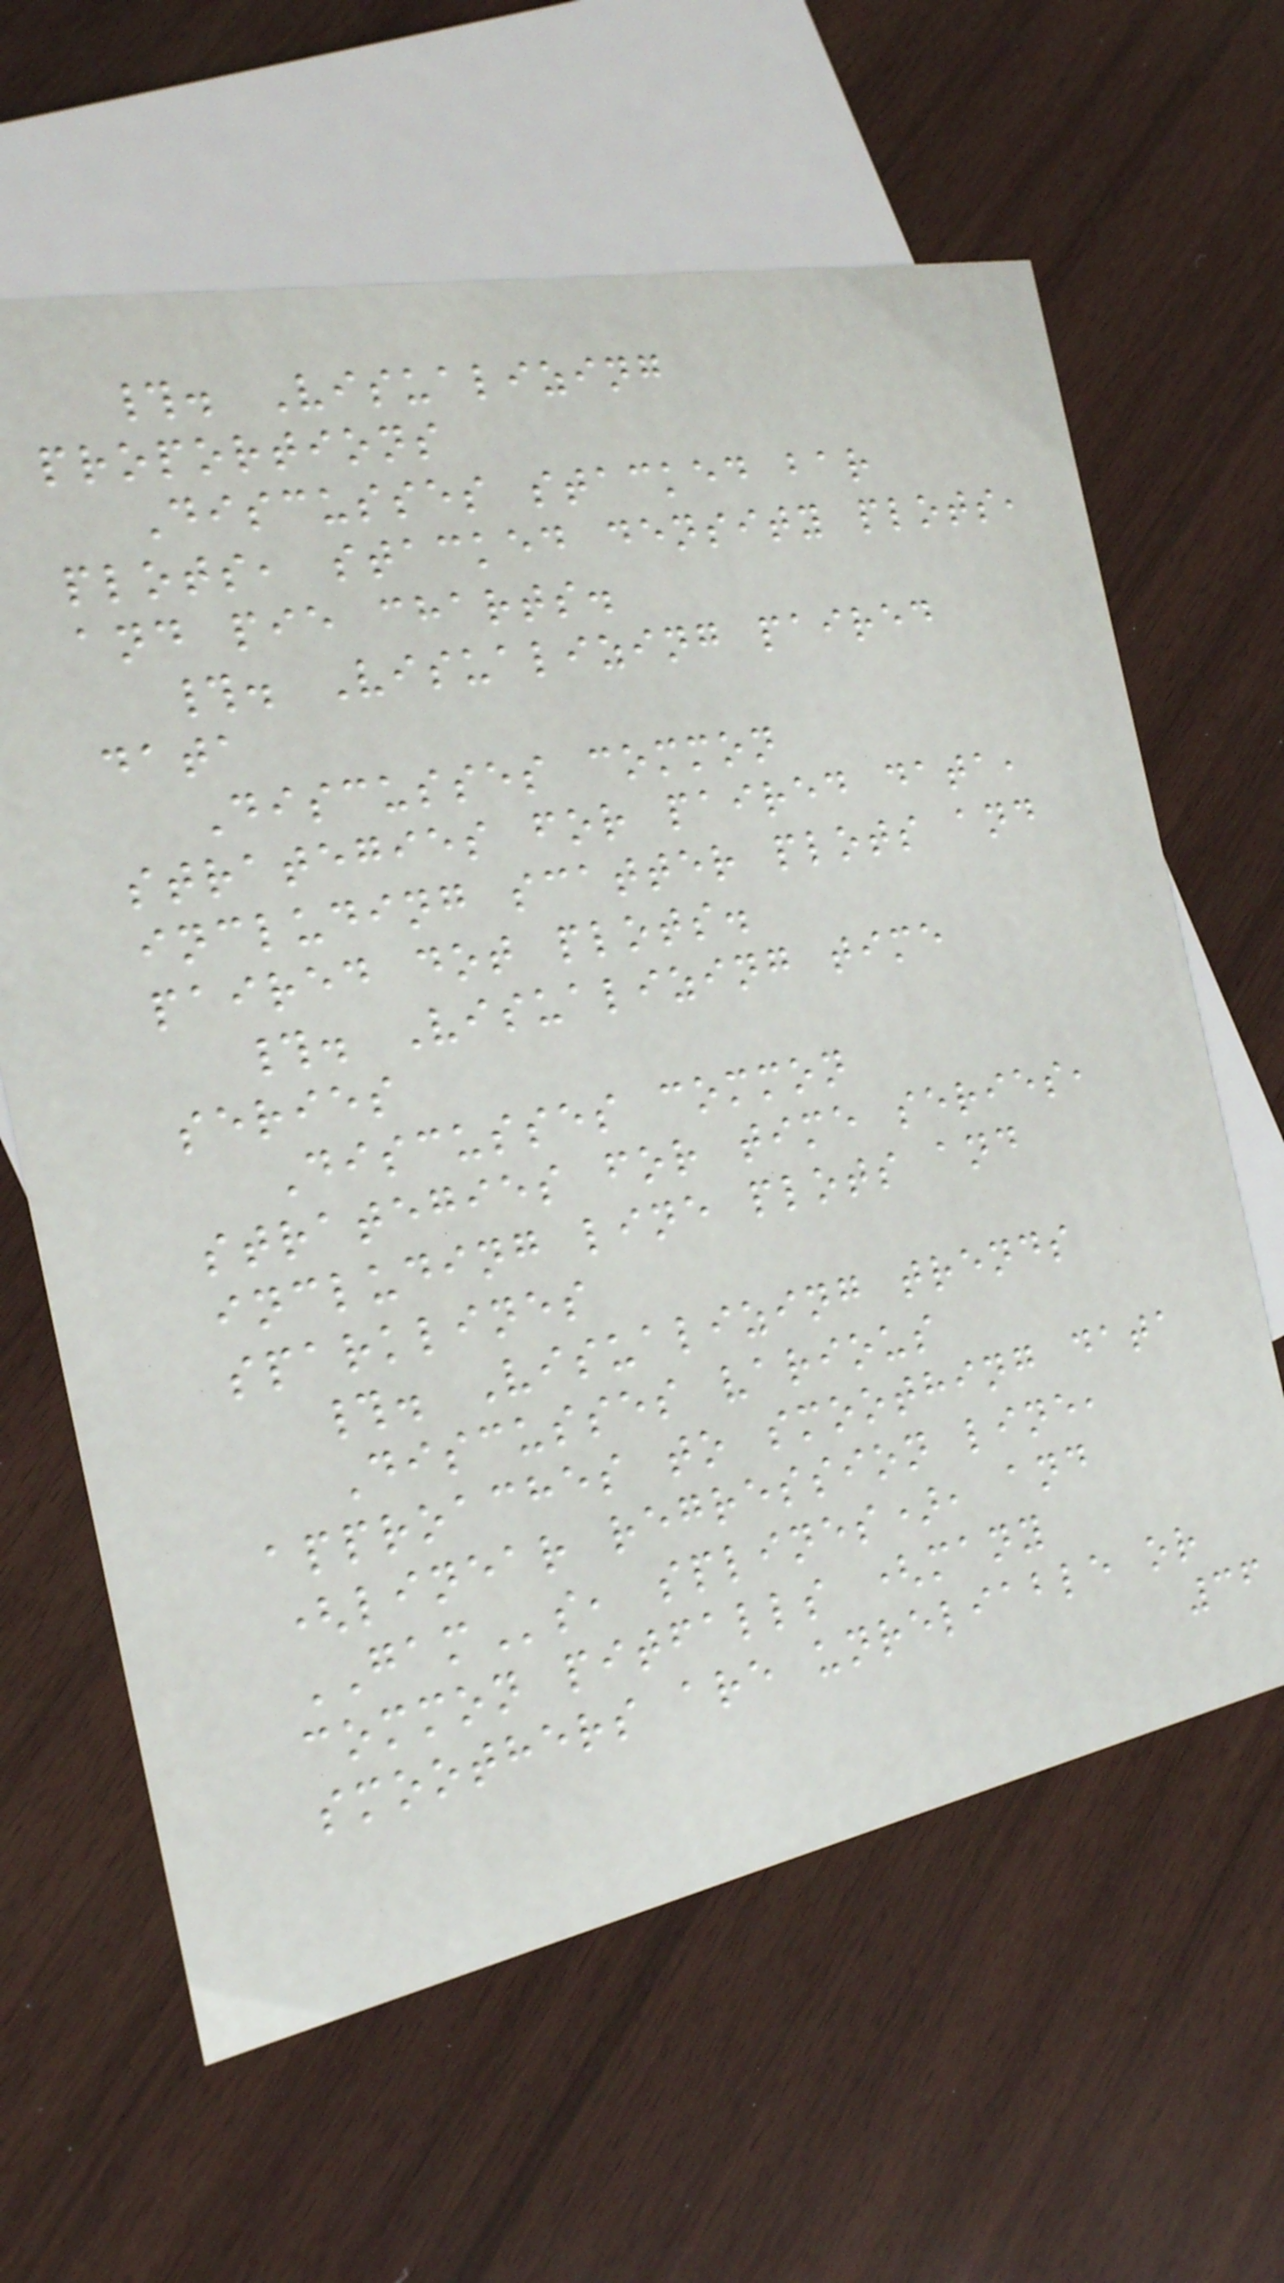#. Visualizing
proportions
Discusses stacked bar
plots, stacked density plots,
and pie charts.
#. Visualizing paired
data
Discusses common
strategies for paired data,
including scatter plots and
paired dot plots.
#. Visualizing time
series
Discusses common
strategies for time series,
including line plots and
sparklines
#. Visualizing trends
Discusses various
approaches to smoothing data
(linear regression line,
GAMs, splines), and
common pitfalls (many
smoothers are unreliable or
36
